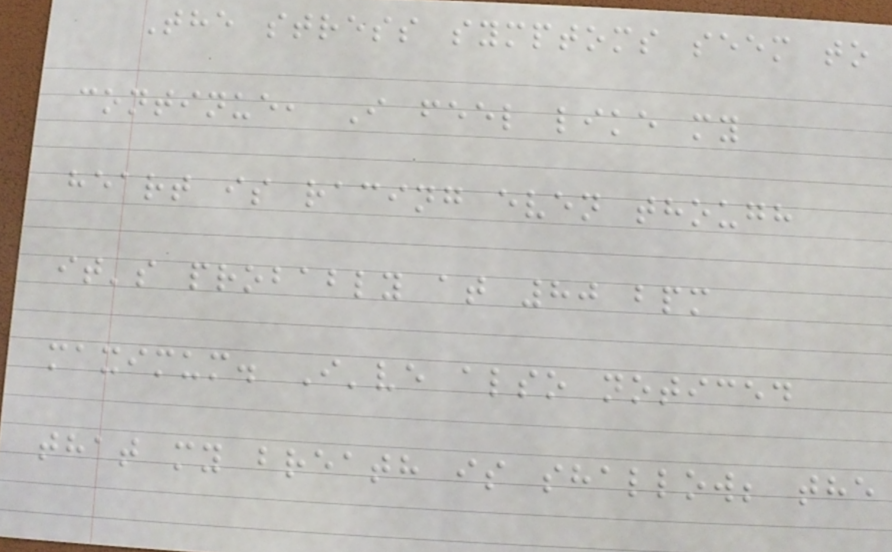The stress symptoms seem to
continue, I feel like my
heart is racing even though
it's probably at 80 bpm
maximum. I've also noticed
that my breath is shallow; the
